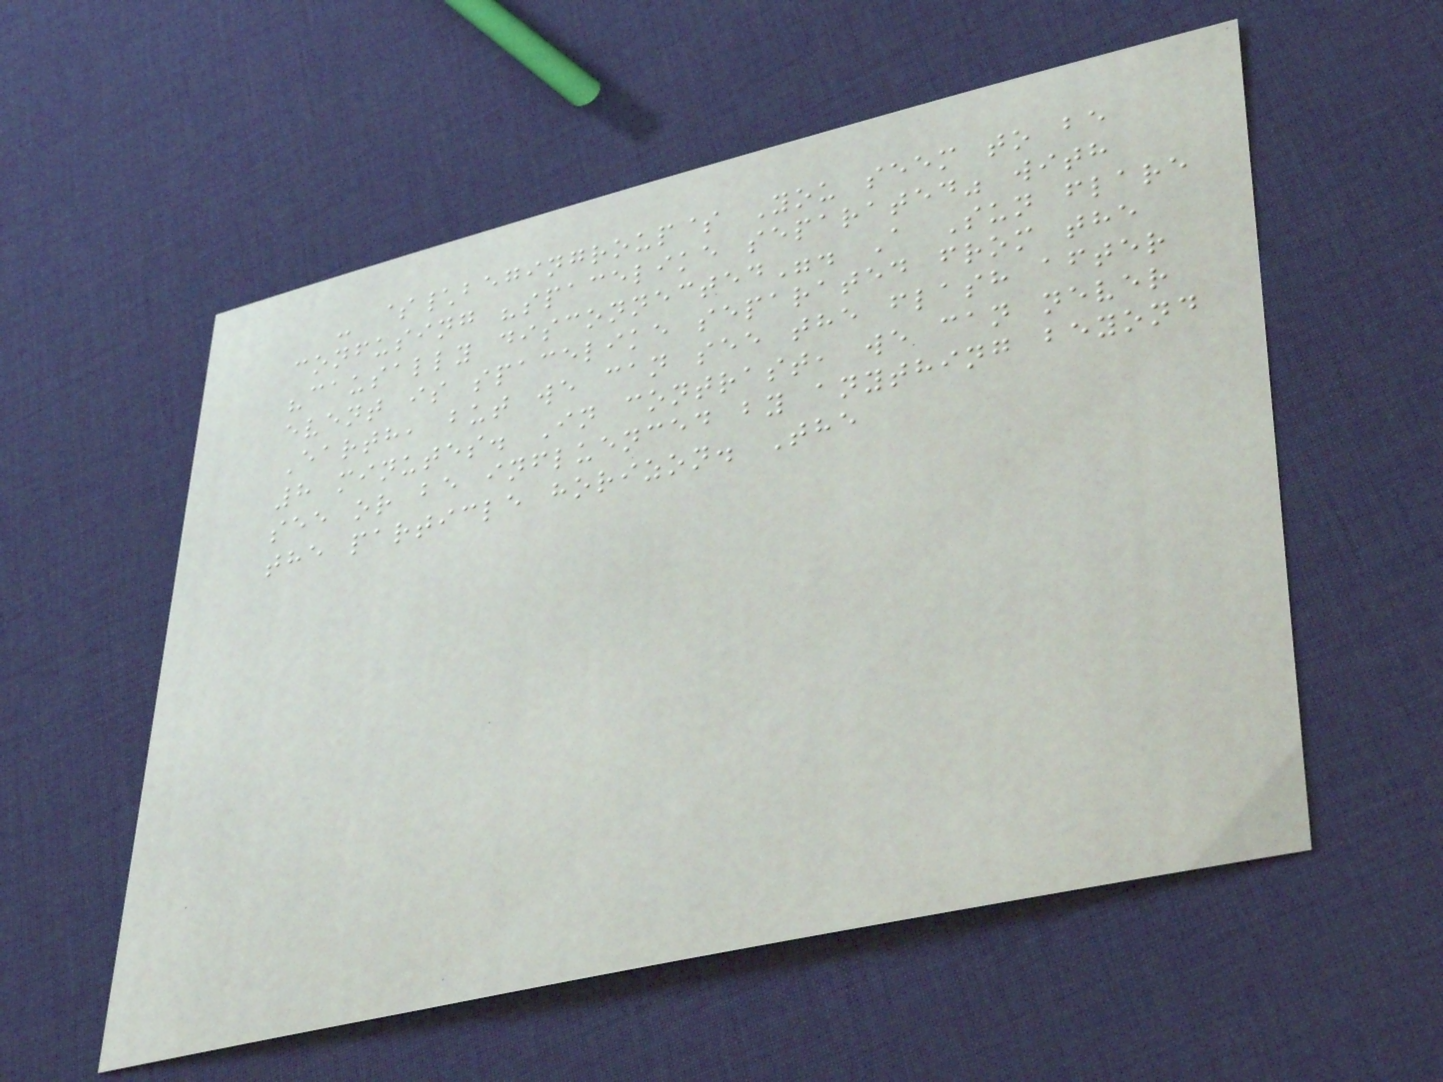- $\begingroup$ You seem to be
confusing "spacelike separated" with
"causally disconnected". A Sun flare
event is spacelike separated from the
Earth, but we can see the flash after
8 minutes. In contrast, we can never
see or be influenced by anything beyond
the particle horizon. The
